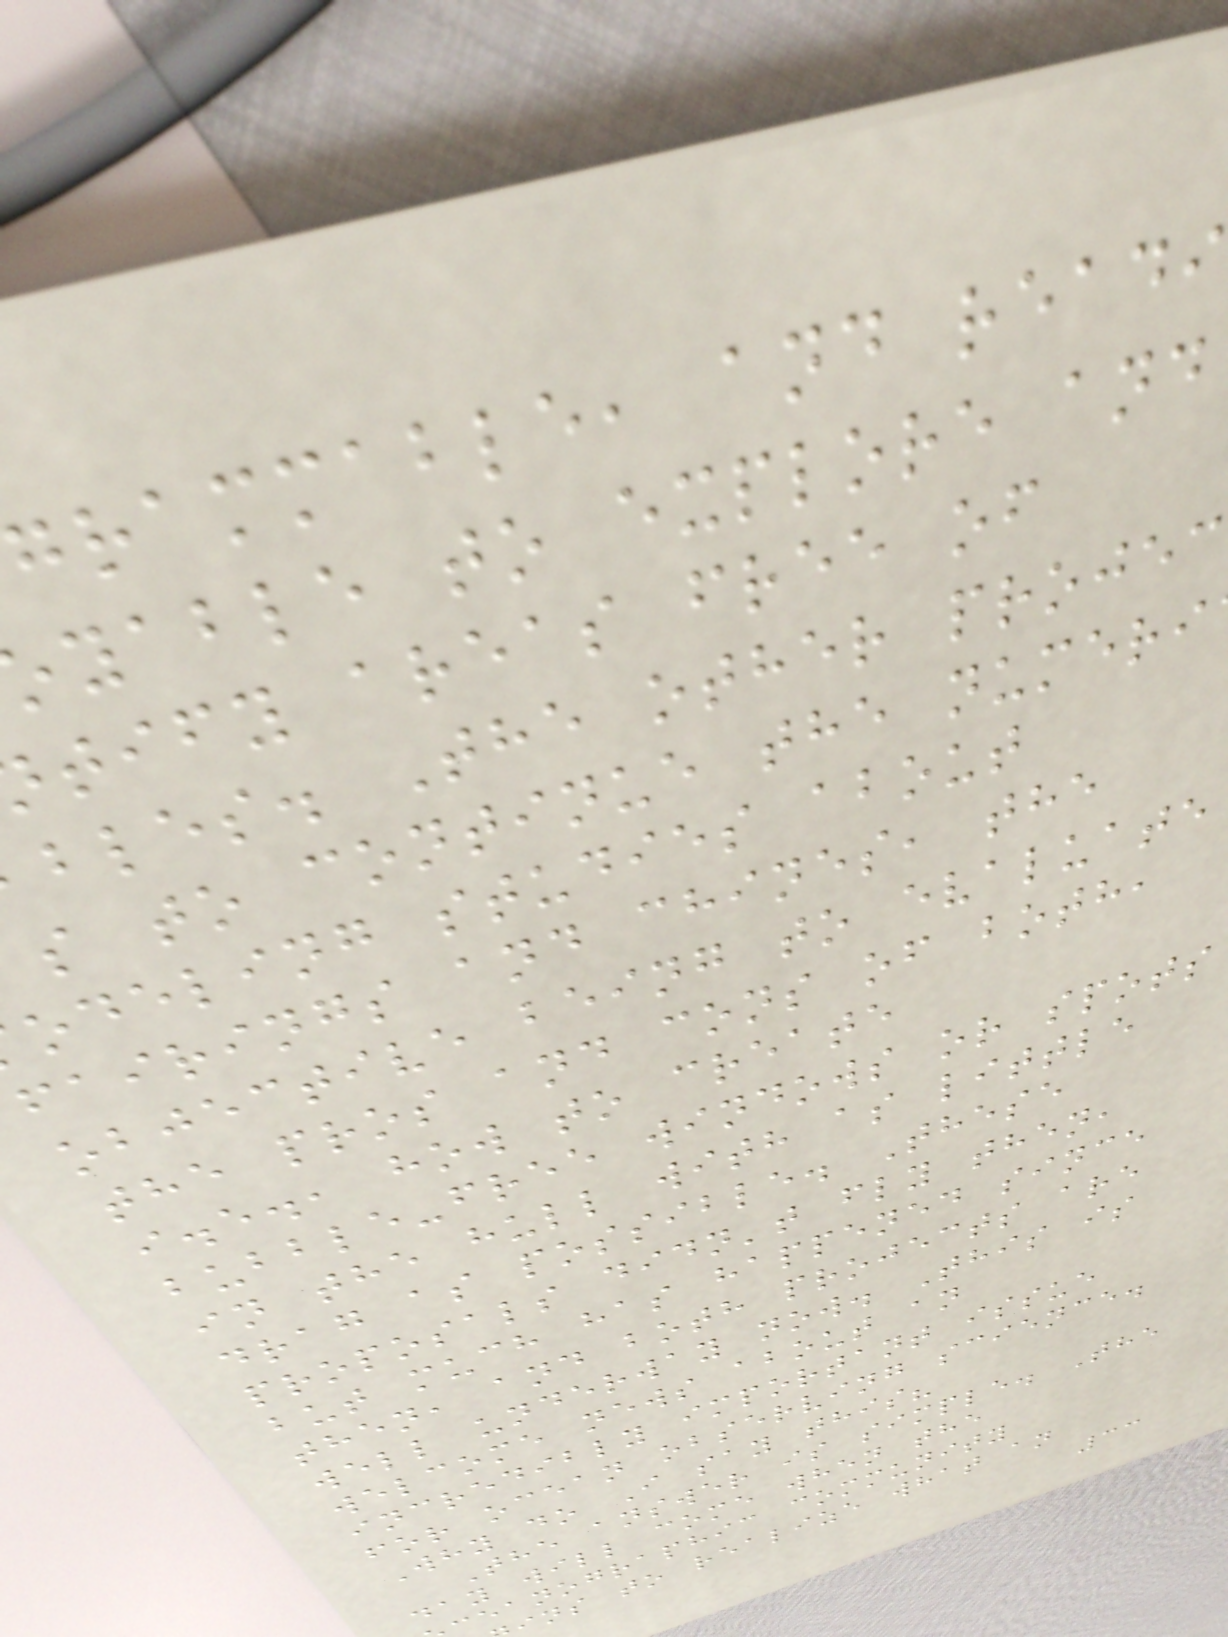grammable, and readi
yable to explore and
tify areas free of
bles. The other projec
s to continue the numeri
odeling studies about
fairings and chines, the
objective being to evaluate
the pros and cons of both,
i.e., how to create
bubble-free windows or spots
in the hull with as little
drag as possible. These
proposals didn't fly then,
but much has happened since
then, and both projects are
well underway now. This is
welcome news about an
incredibly important issue
for ocean observing science.
Why do I say this?
The answer is simple. The
day will come when the
ceanographic community
ins to realize what an
33
